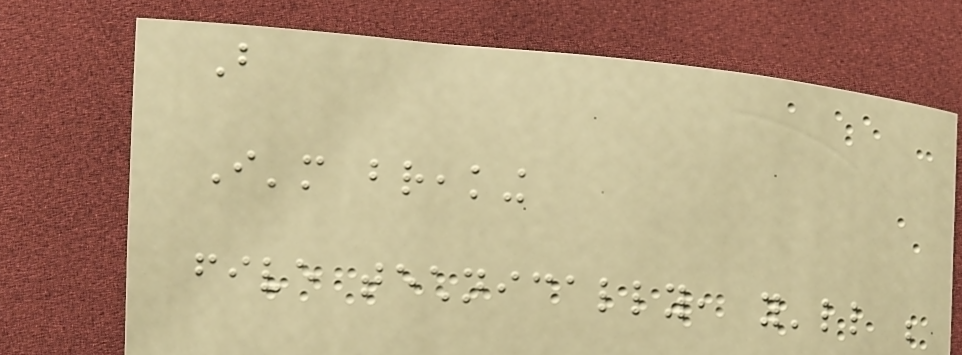But
I'm breaking
five technically, you'll be
